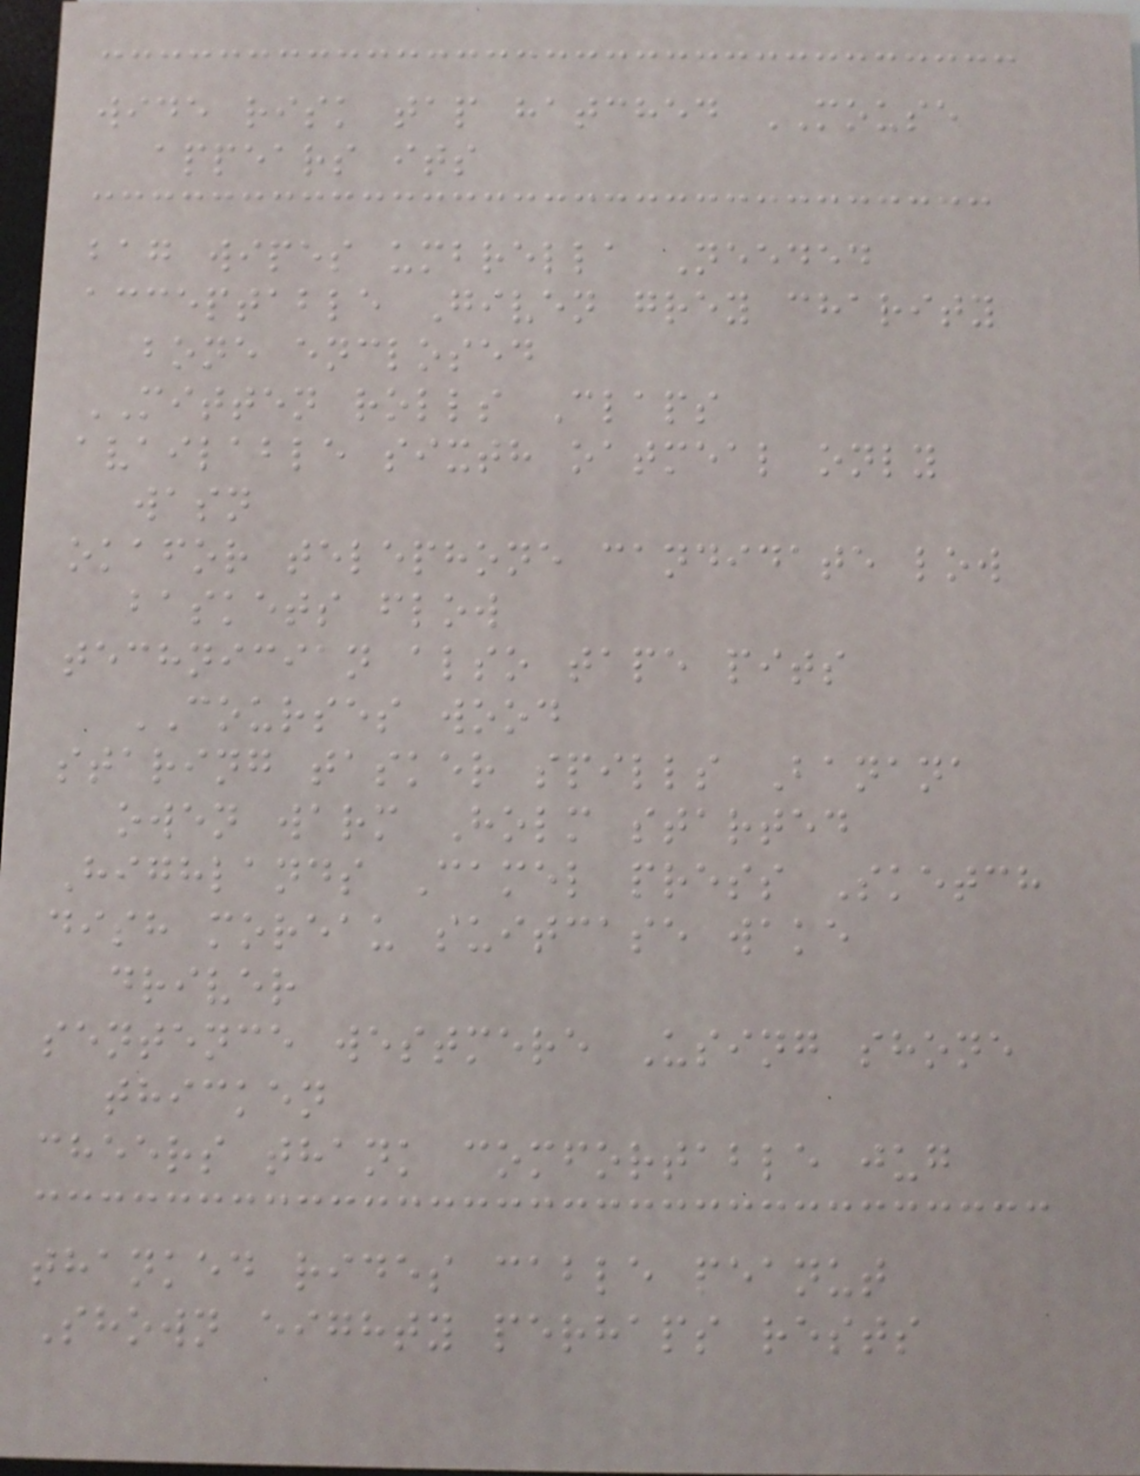wide risk tap hatched MOUSE
appears its
bag wipes umbrella Needed
acceptable Given grey charity
bone enclosed
MITTEN rolls Claps
available sixth oatmeal only
wasn
okafor telephone candidate low
baskets flow
technician also tape pits
COURSES wood
staring tasker spills Banana
owen warm Holm started
Highlands Camel press Sketch
dish moreau suitcase wake
driver
sentence westmere Using shone
thicken
cheers thank comfortable jug
thanked rides cable peanut
Shown eighty perhaps rests
